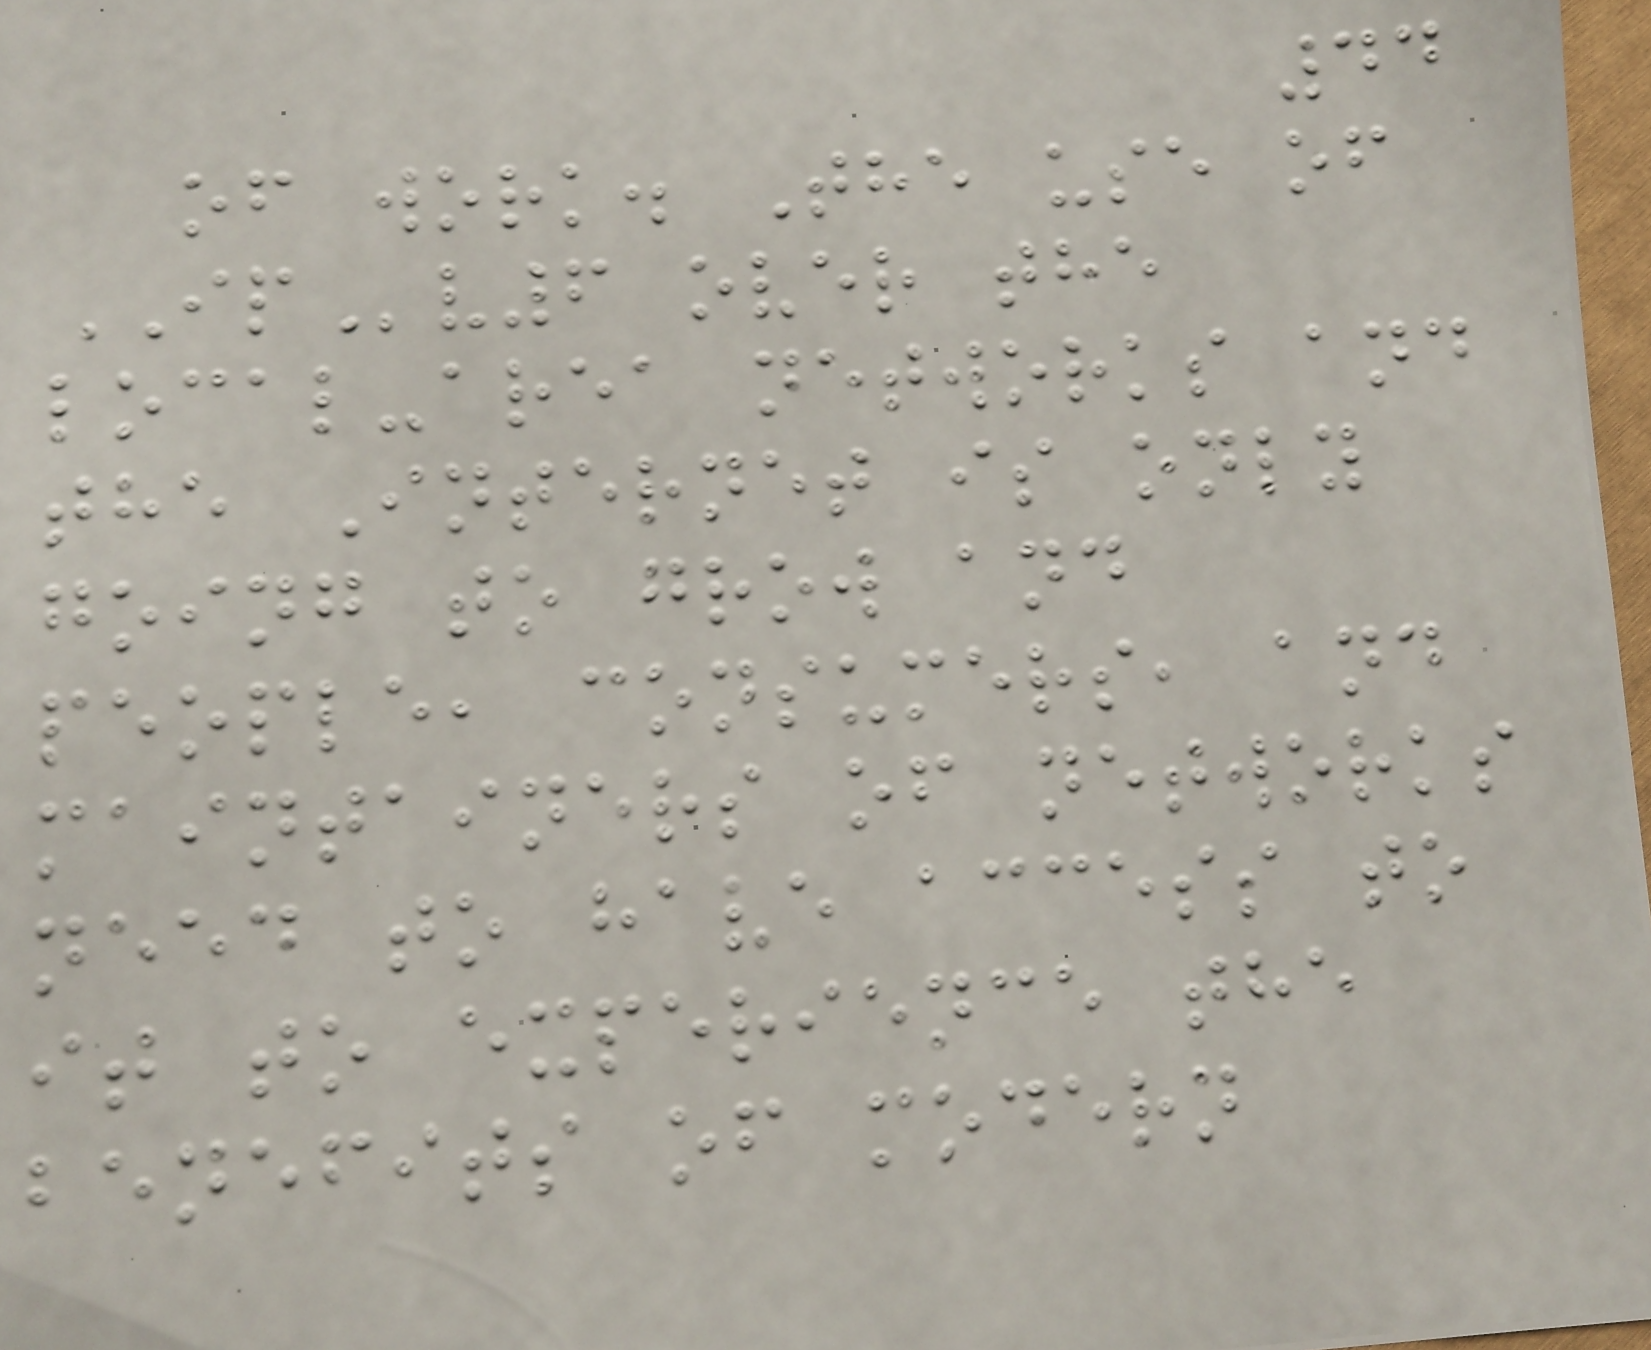44
of work. The use of
IPv6 over the
local-area networks and
the Internet is only
going to grow and
people, consumers, and
maintainers of networks
need to have access to
it to experience the
benefits of modern
